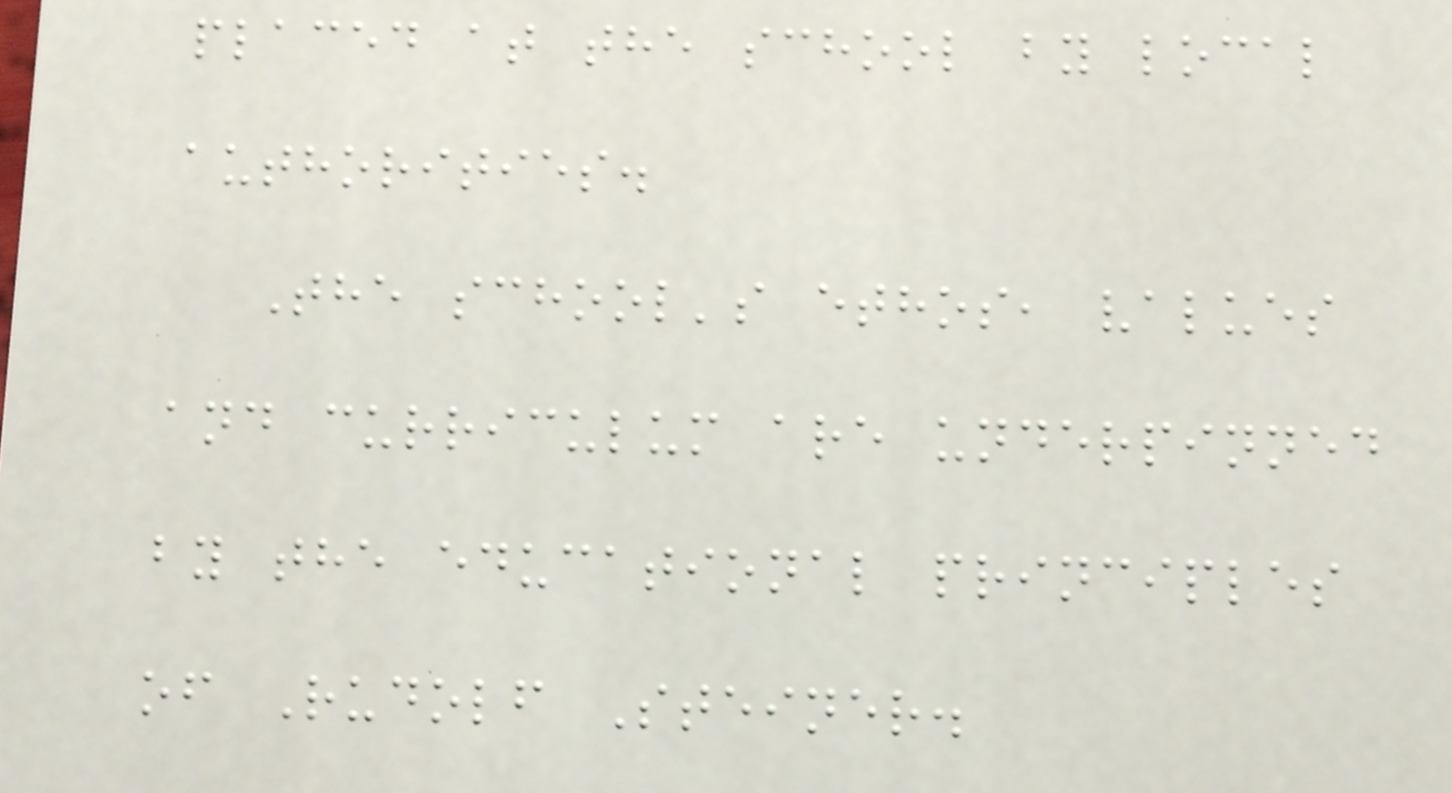placed at the school by local
authorities.
The school's ethos, values
and curriculum are underpinned
by the educational principles
of Rudolf Steiner.
